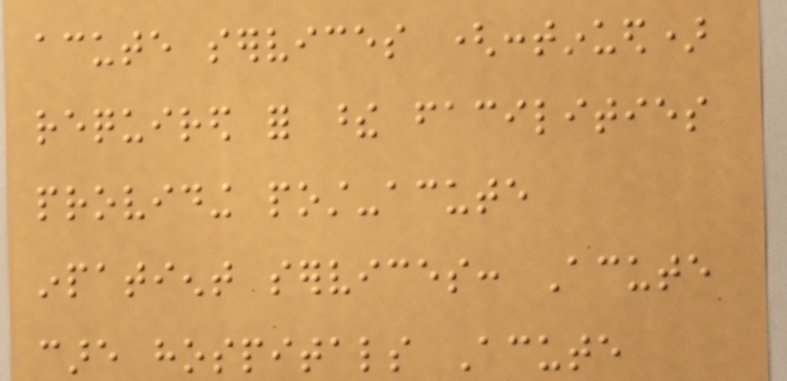acute services (continued)
required for these facilities
providing post-acute
inpatient services: Acute
care hospitals Acute
